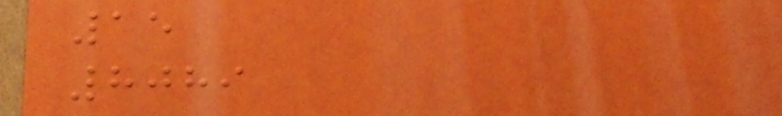15
8089
